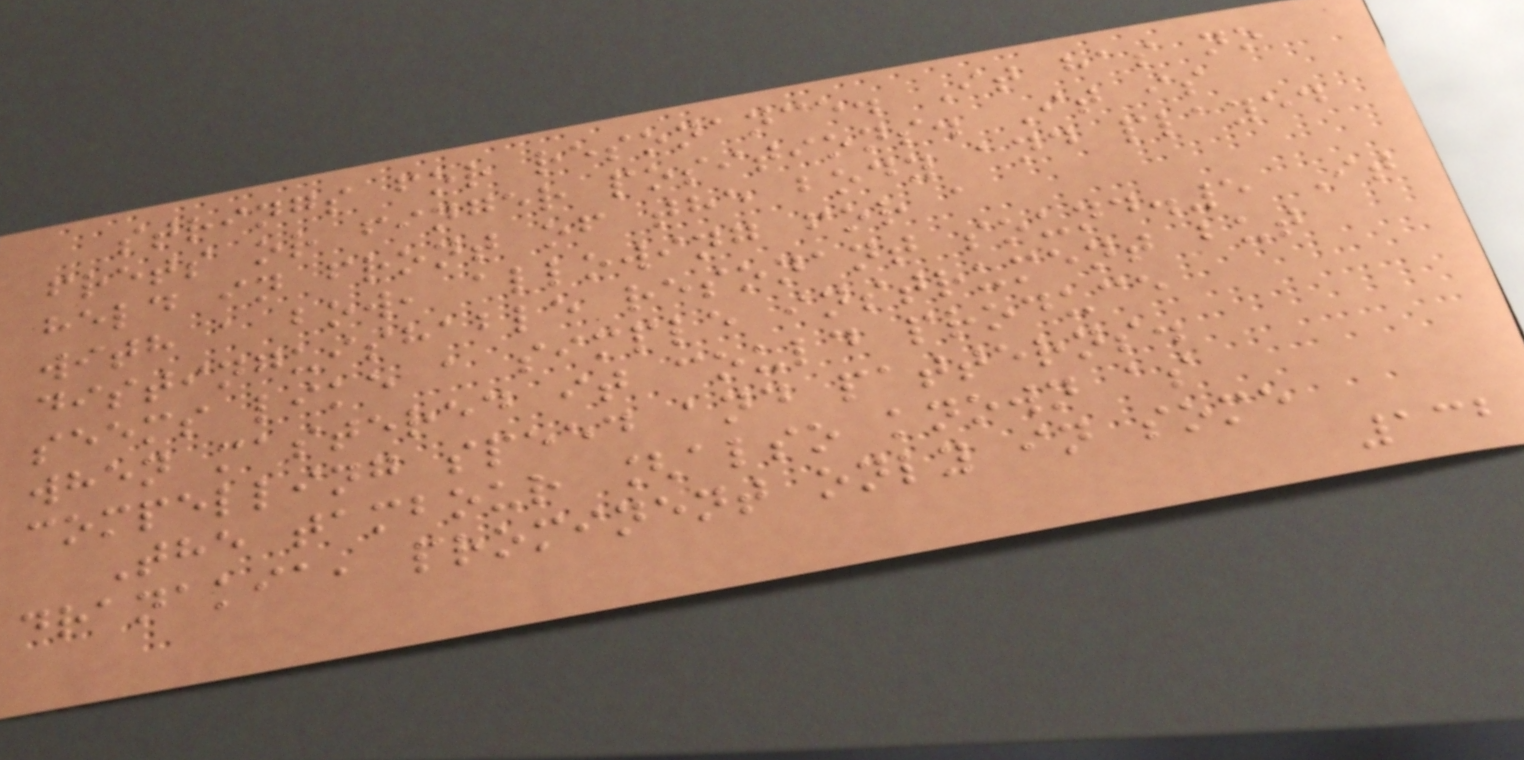strings for resonance. It has no
frets or finger positions. It is
held in front of the body and played
with a bow, allowing for a
distinguishable resonant sound.5 It
seems like a simple instrument but
when mastered it could produce
compelling speed and patterns.
The tambour [also known as
dranakia, prominent only in some
132
